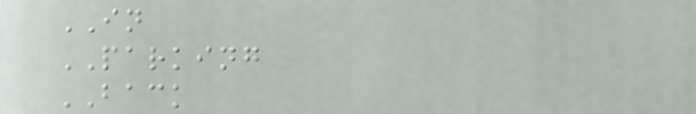IN
PARKING
BACK
